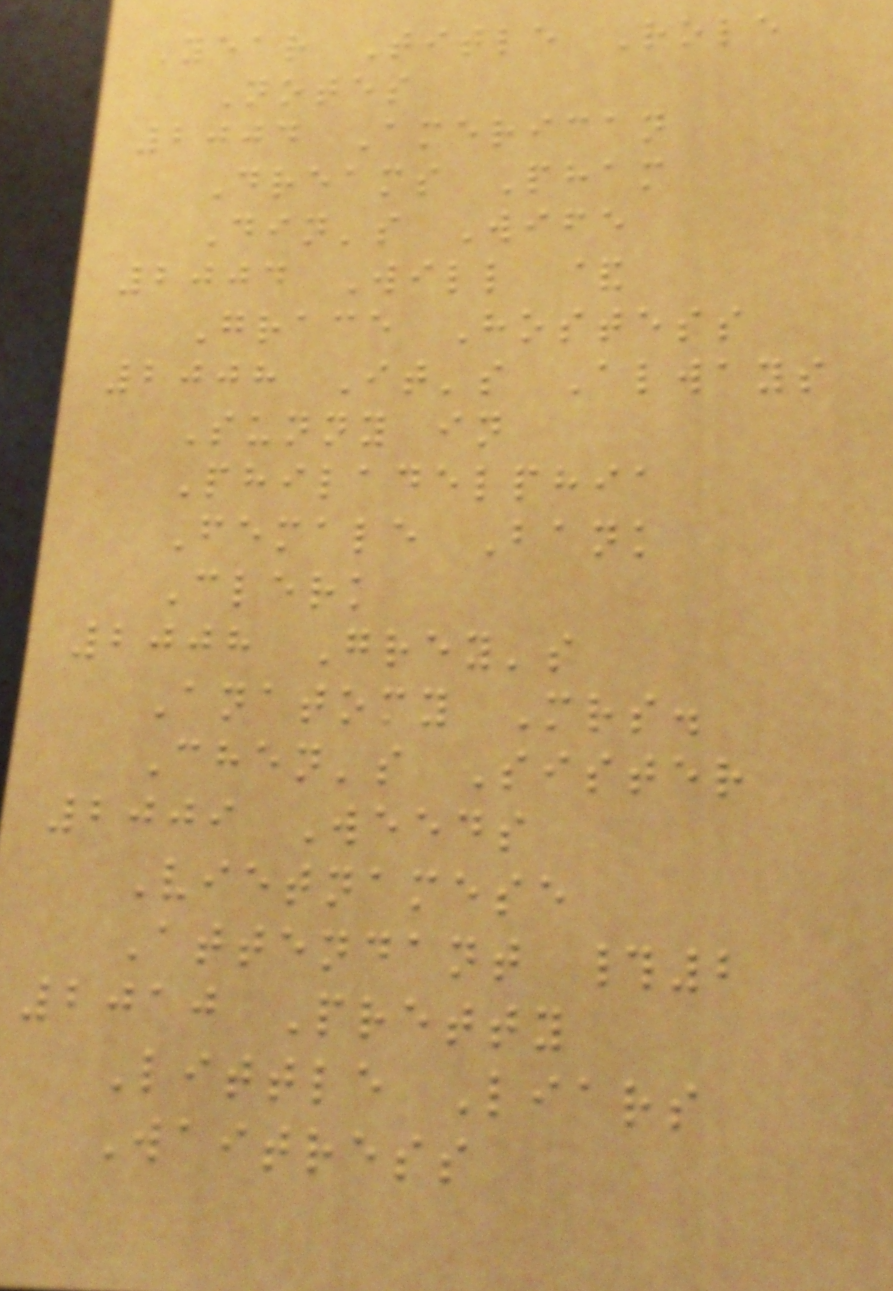Year Title Role
Notes
2004 American
Dreams Pham
Din's Wife
2004 Will &
Grace Hostess
2008 It's Always
Sunny in
Philadelphia
Female Bank
Clerk
2008 Grey's
Anatomy Mrs.
Chen's Sister
2009 Weeds
Vietnamese
Attendant #2
2010 Pretty
Little Liars
Waitress
